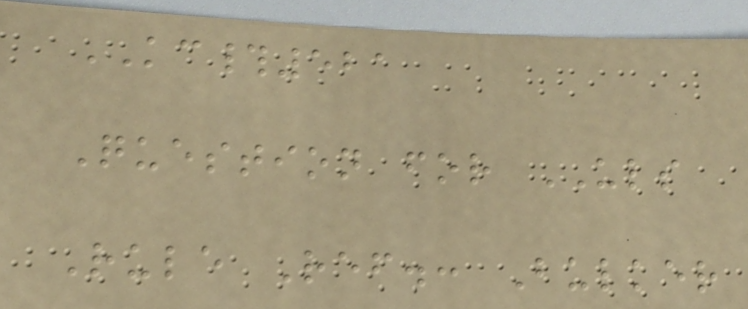KC#521
Question for ULS
Rule Ref.: Bulker
